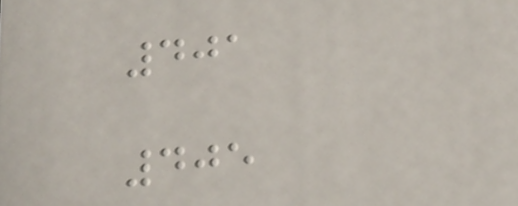401
405
